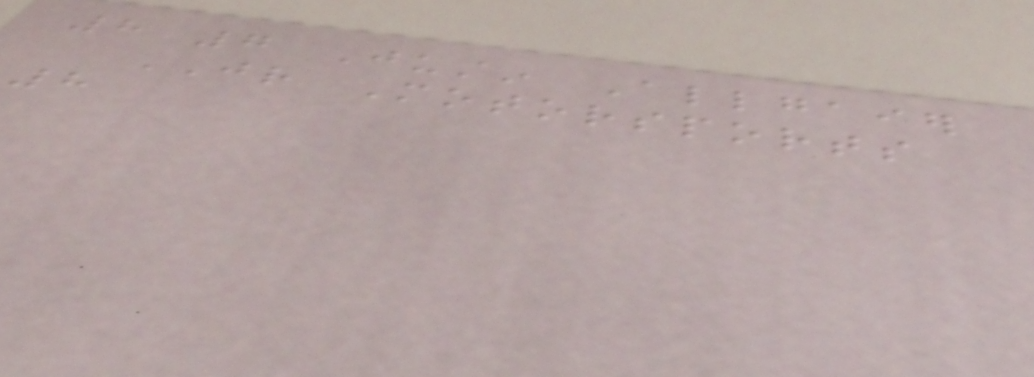8 7 Justin Allgaier
JR Motorsports
8
